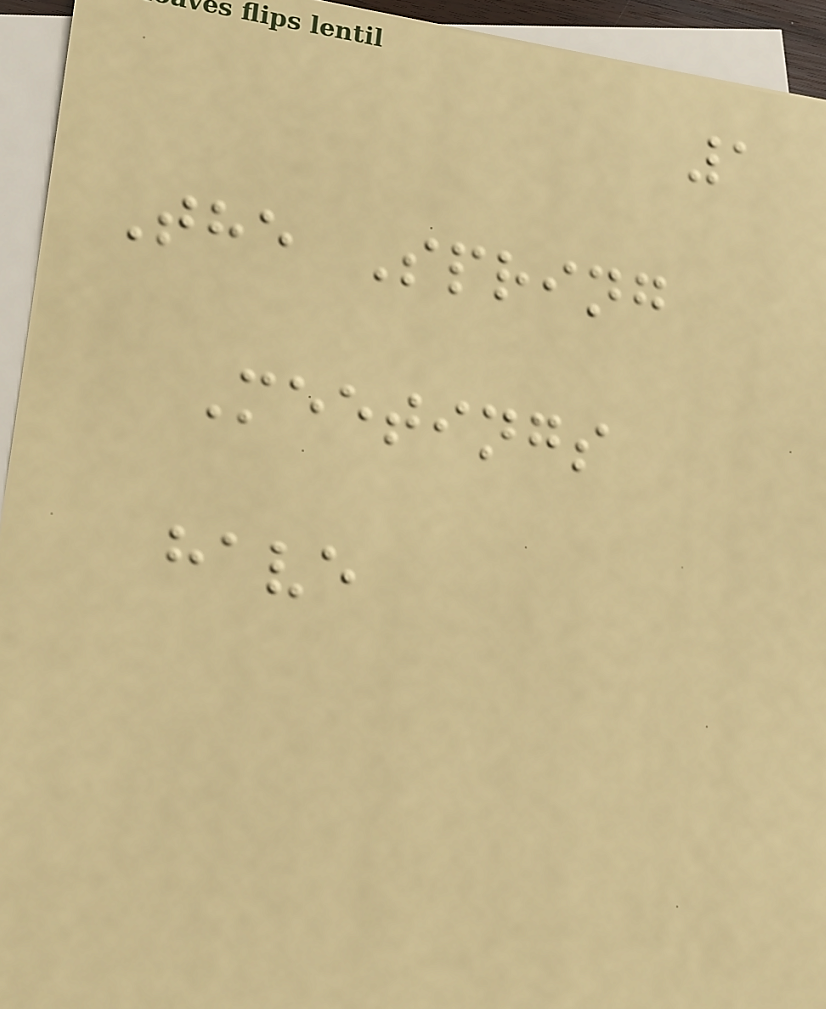1
The Spring
Meetings
have
